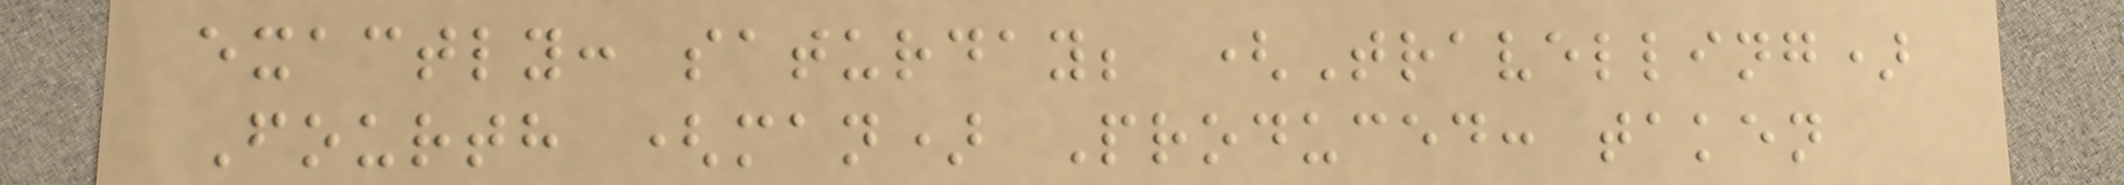exactly: saturday; (Travelling)
Fourth (man) Produced: taken
